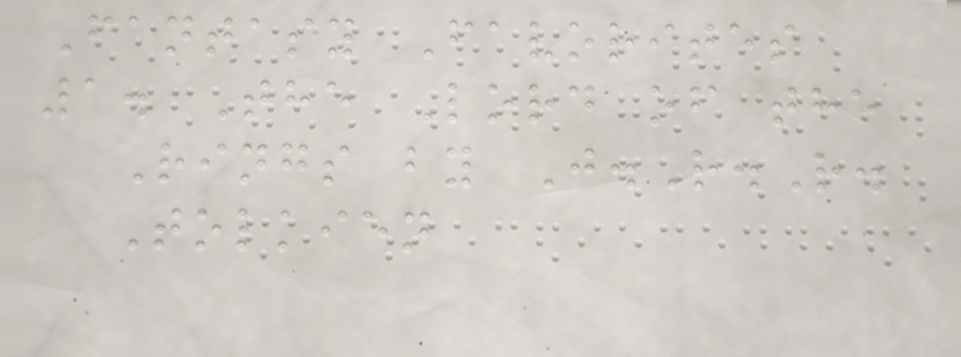Fantasy Favorites
1. The Lord of the
Rings by J.R.R.
Tolkien
